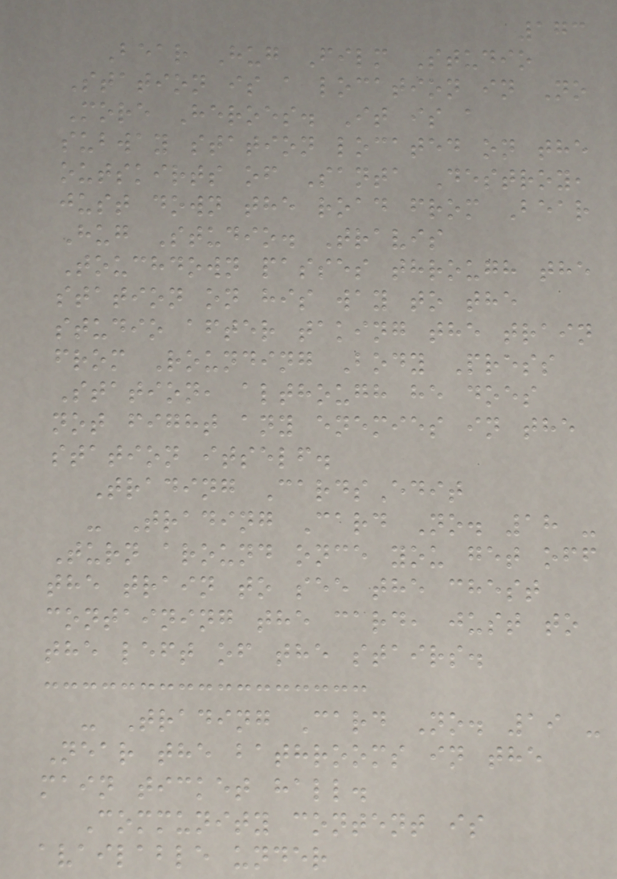173
Bear Hug Film Studio
Station is a location in No
More Heroes. It is a
subway station located on the
outskirts of Santa Destroy,
just down the road from Bear
Hug Studio. Travis
Touchdown passes through the
station on his way to the
studio after taking the train
from Rounding Body Press
Station, although he does
not fight any enemies in the
station itself.
Trading CardsEdit
- Trading Card No. 18 -
Turn around once you get off
the train to see the chest
containing the card, just to
the left of the stairs.
- Trading Card No. 19 -
Near the bathrooms in the
main ticket hall.
Community content is
available under
